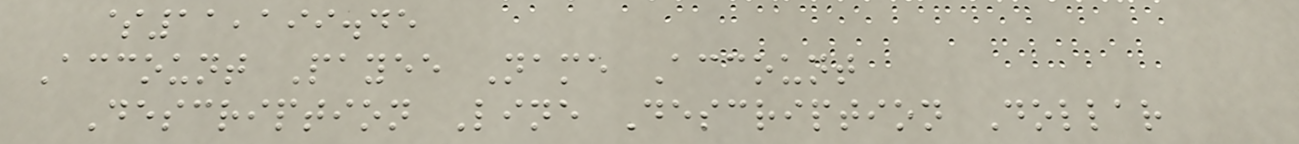$11,199.45
Account Payee Name Account
Description Line Description Dollar
